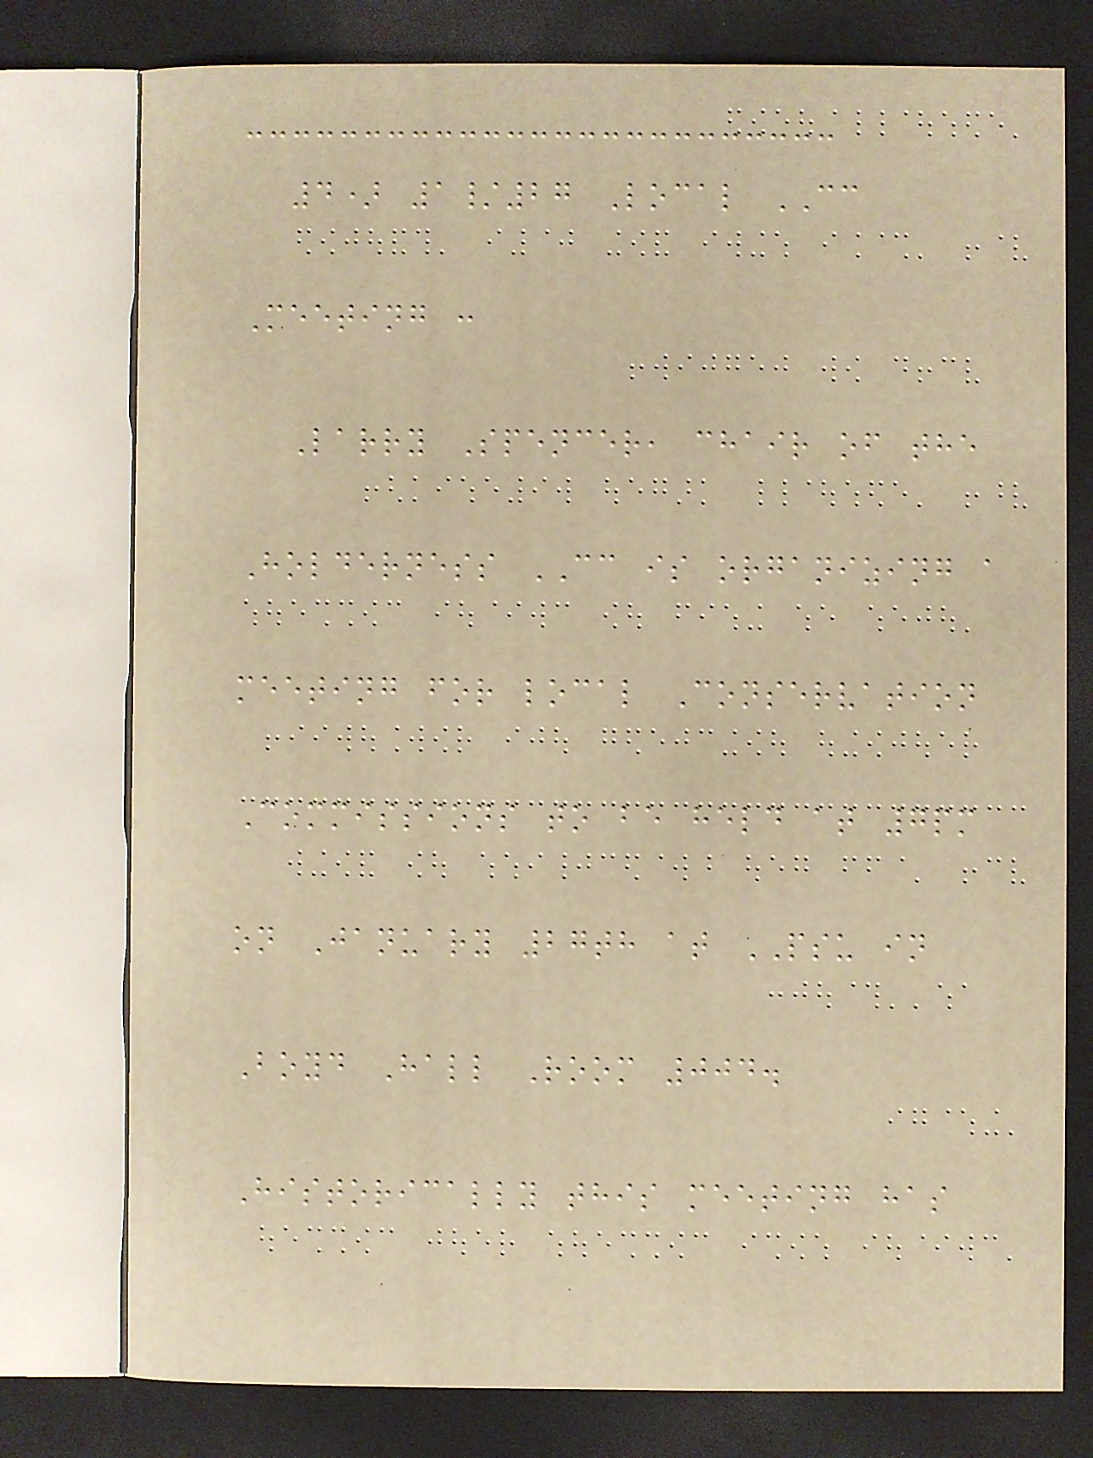4) 1/27 Local CC
Meeting :
Larry Spencer, chair of the
Holderness CC is organizing a
meeting for local Conservation
Commissions to be held at 7pm
on January 27th at PSU in
Boyd Hall Room 004.
Historically this meeting has
